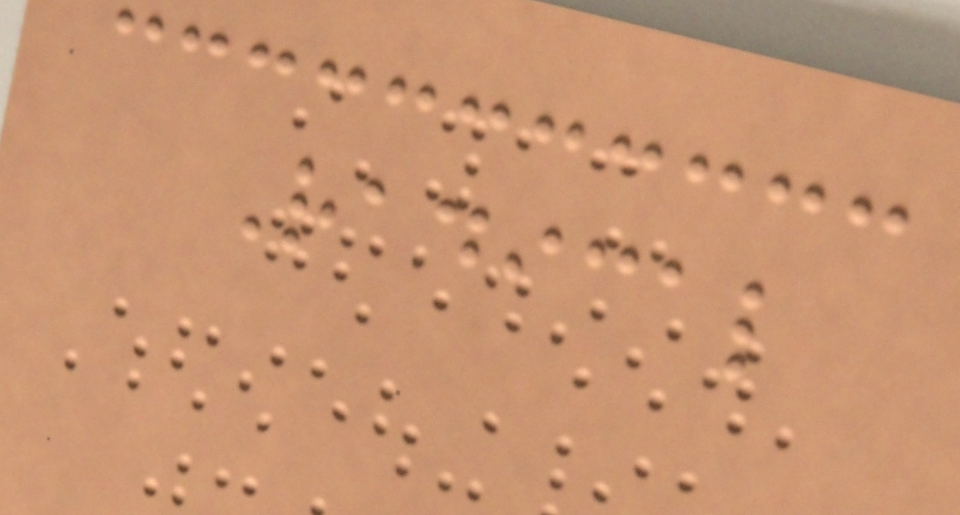Radical
